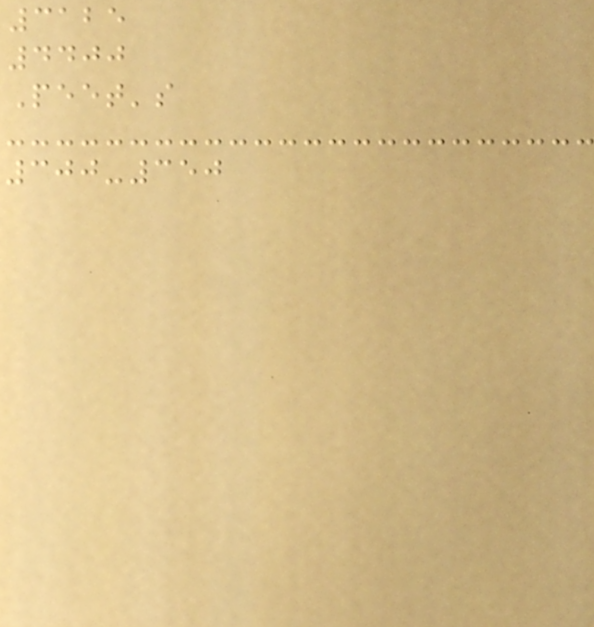3125
4400
Peet's
300-350
